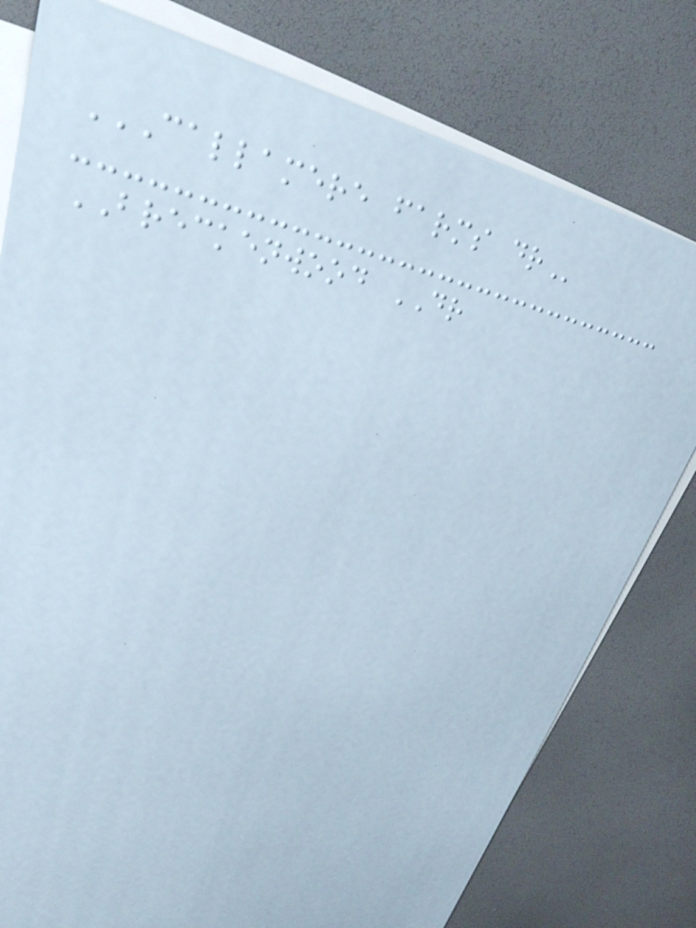CALLAMERE FARMS DR
BRECKENWOOD DR
